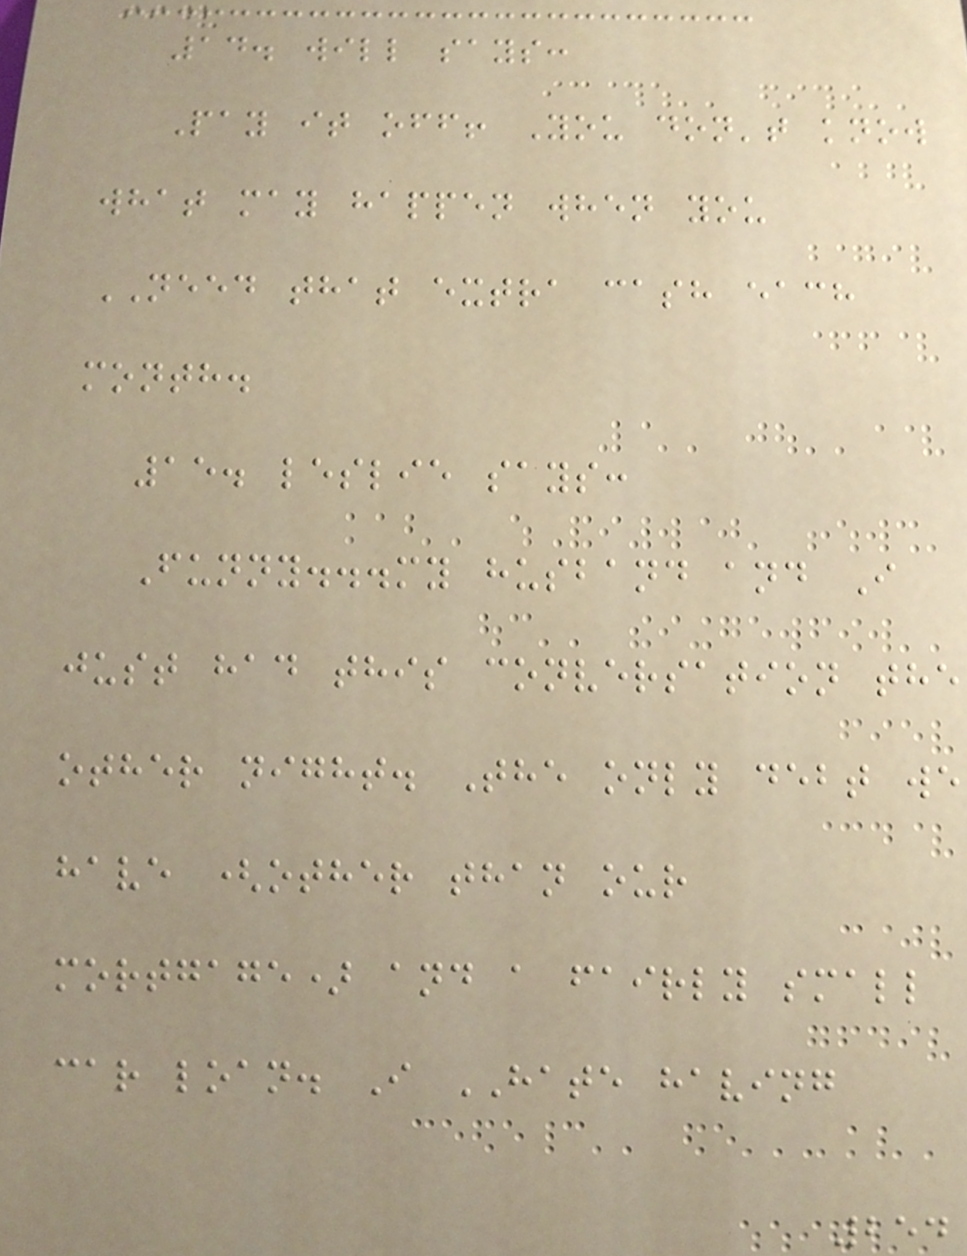14. will says:
Pay it off! You don't know
what may happen when you
NEED that extra cash each
month.
15. leslie says:
Funny...my husband and I
just had this conversation the
other night. The only debt we
have (other than our
mortgage) and a fairly small
car loan. I HATE having
254
